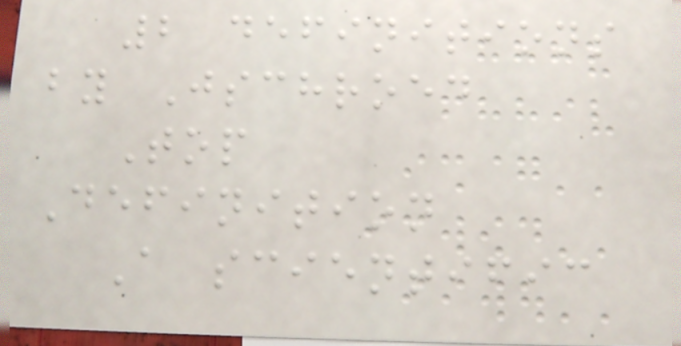2 definitions
by Jschroed
Top
Definition
A scientific
